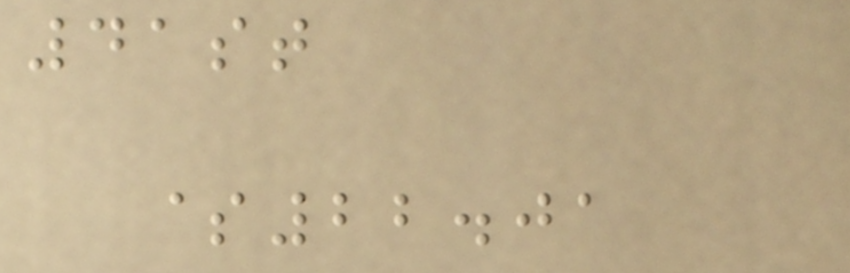41st
$22.01
